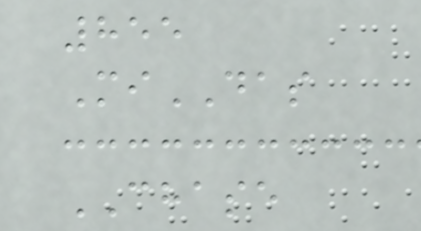855
MiDAS
CHASE
